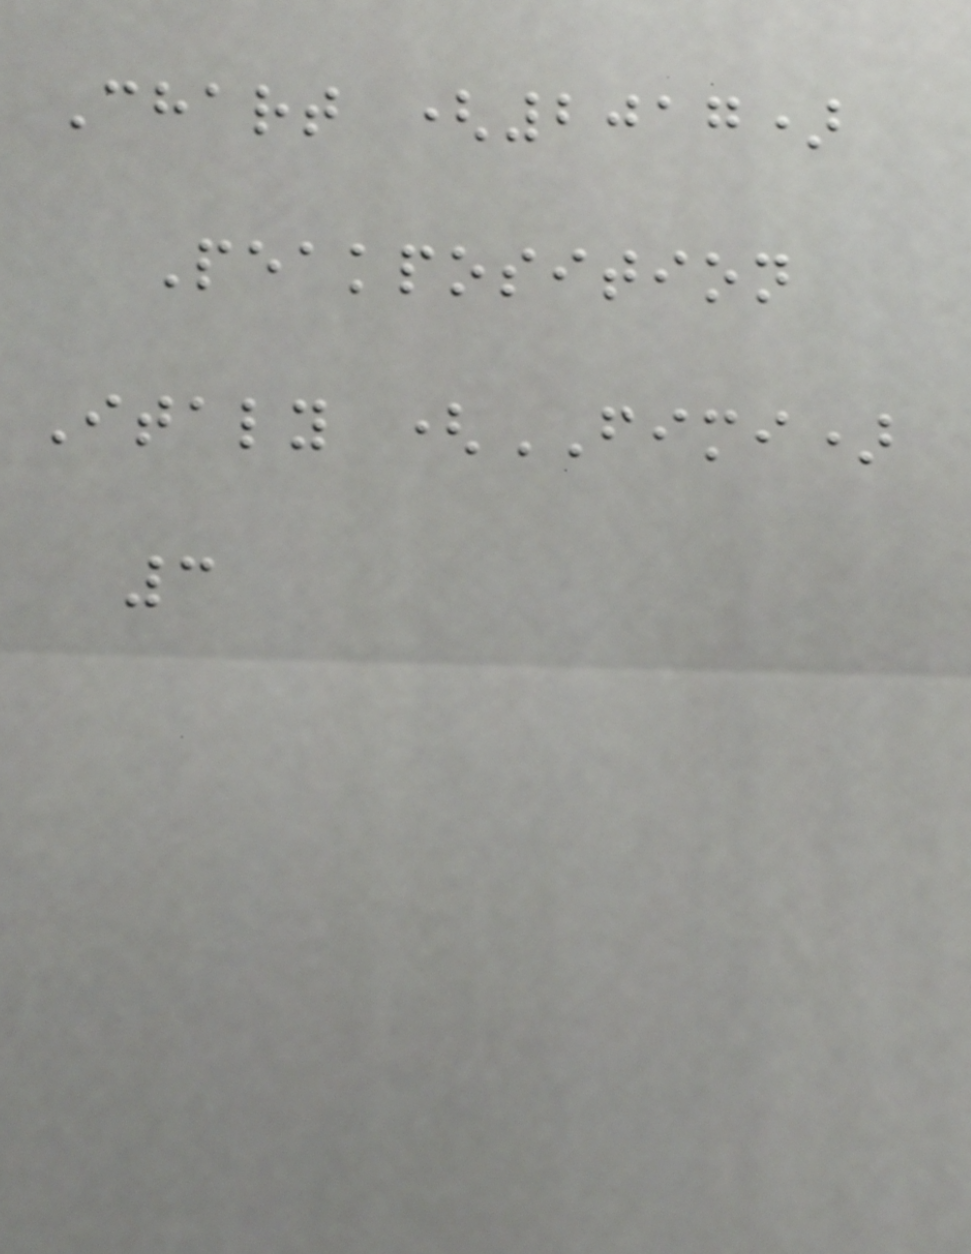Chart (2017)
Peakposition
Italy (FIMI)
3
